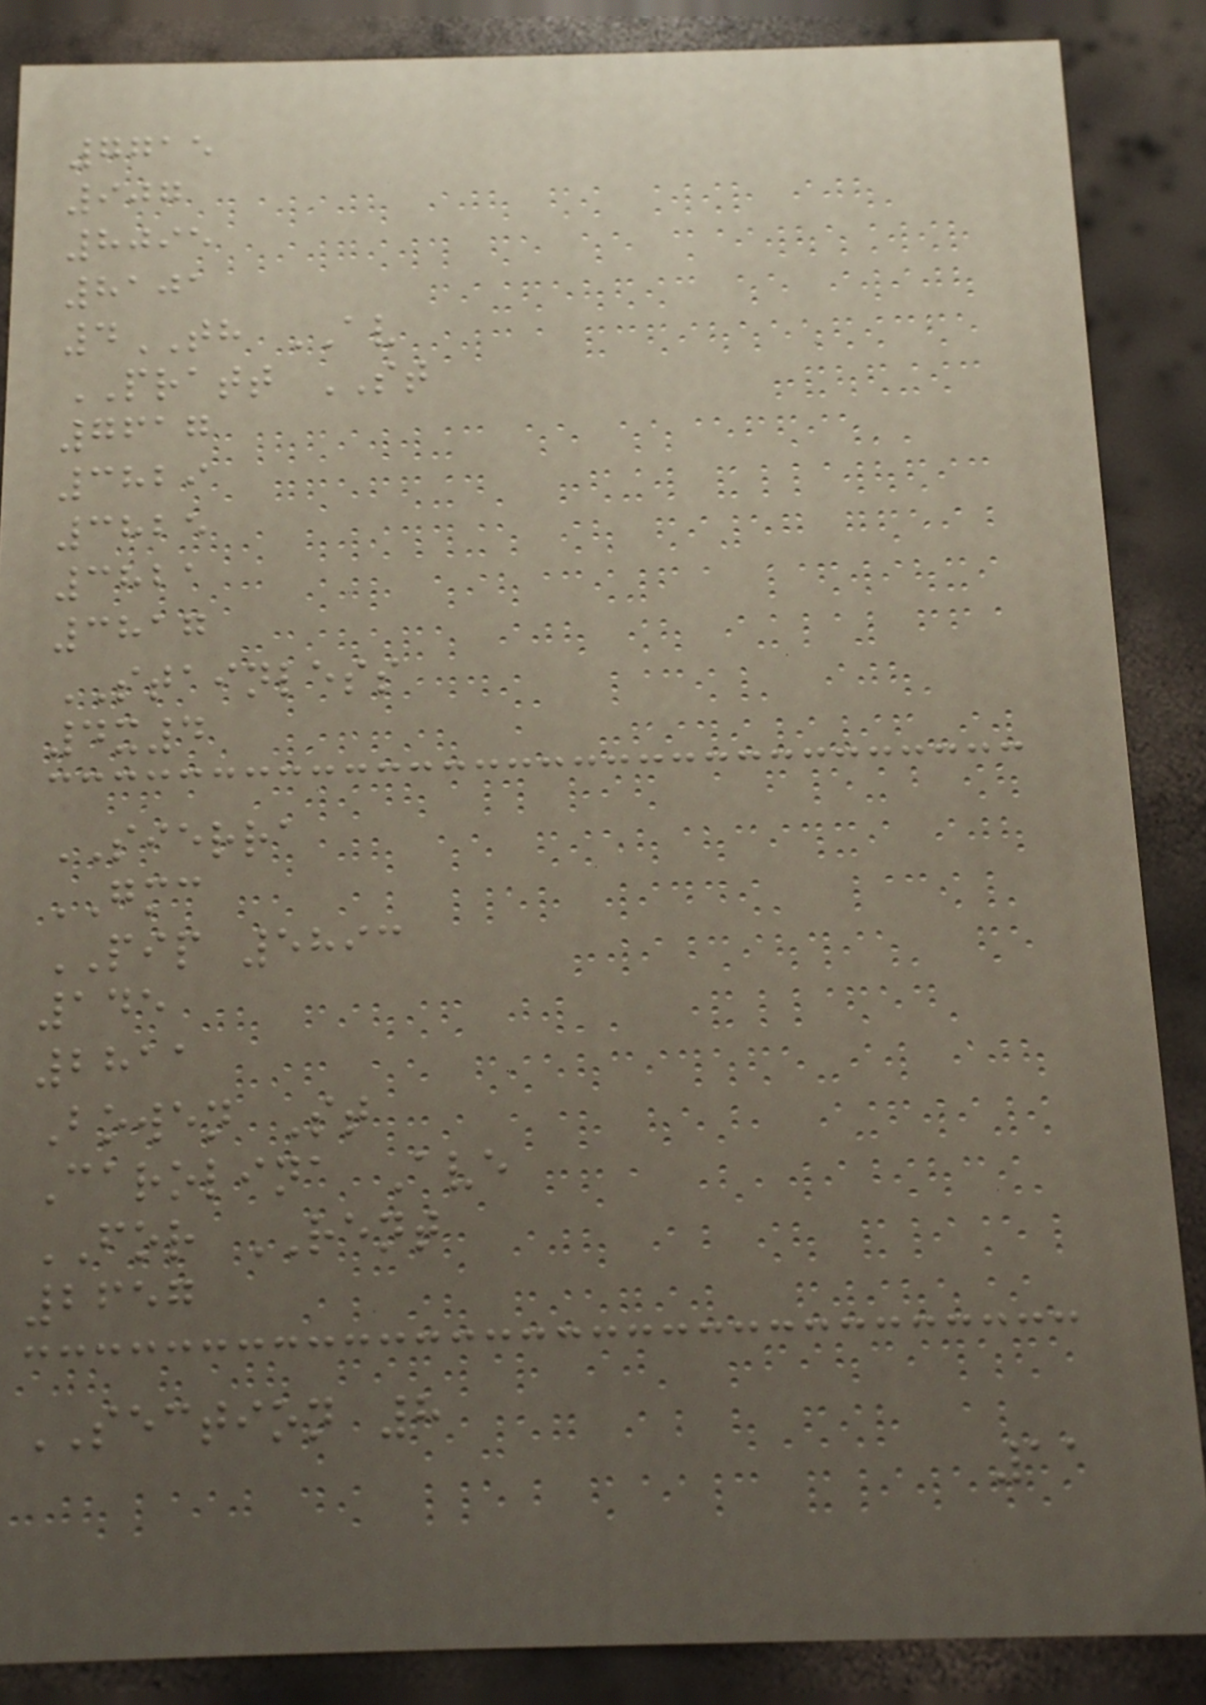7715
907
8095
8101
4TH AV
PRATT ST
7617
3829
3825
3821
3817
STAINLESS
4x4
SIERRA
GMC
PIP 5893
145
2811
Bowen St
Carolina Ave
FOR RENT
2657
SECTION 8
11
